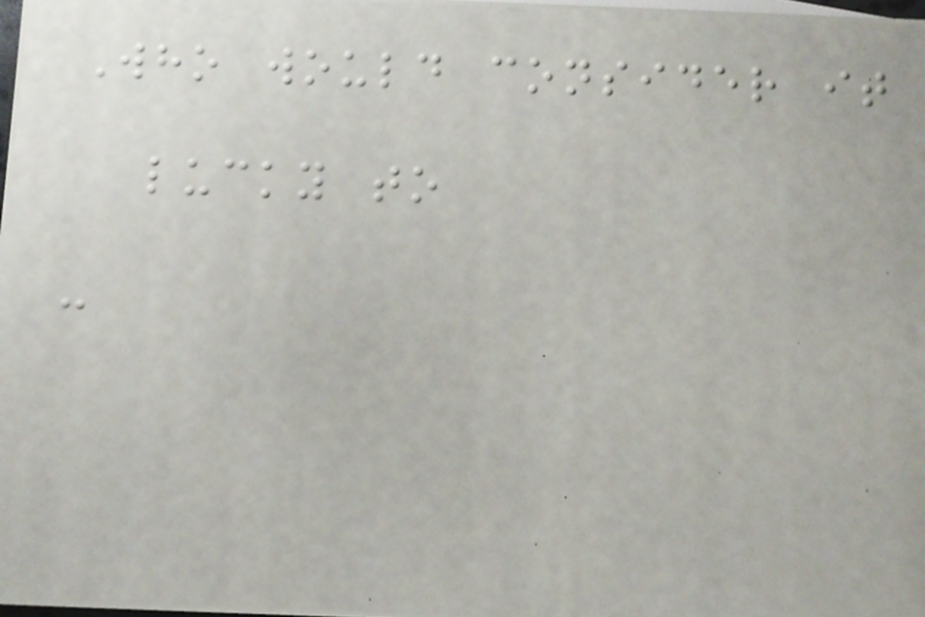Who would consider it
lucky to
-
